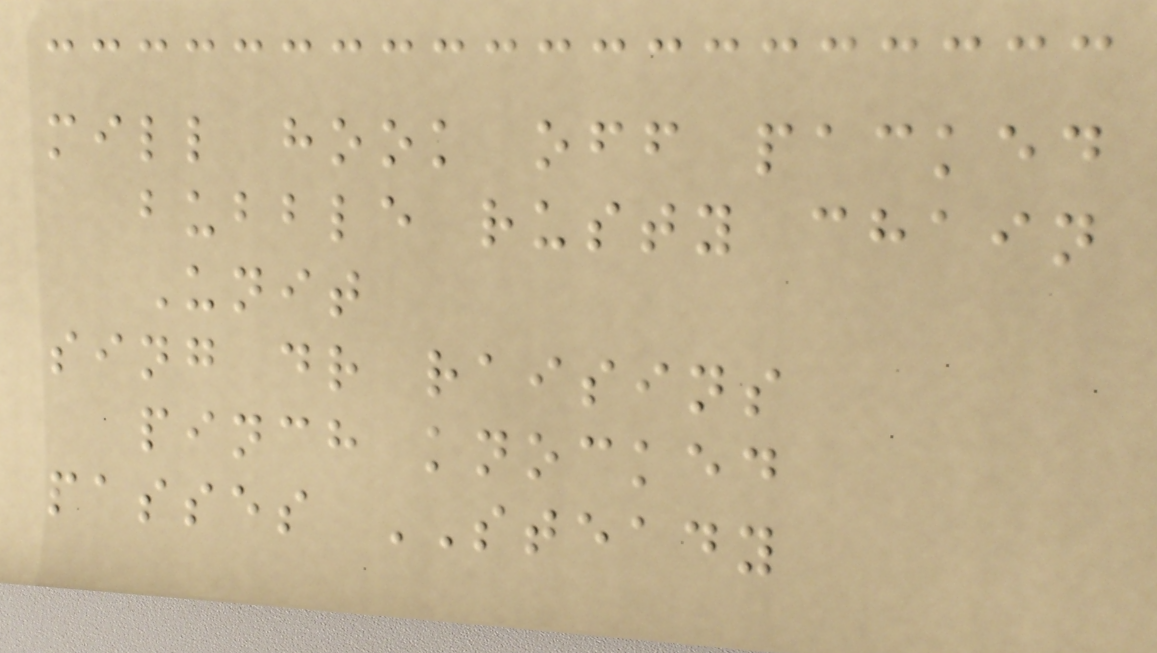mill hook off packed
bubble rusty chain
Unit
sing dr raisins
pinch knocked
passes STEADY
